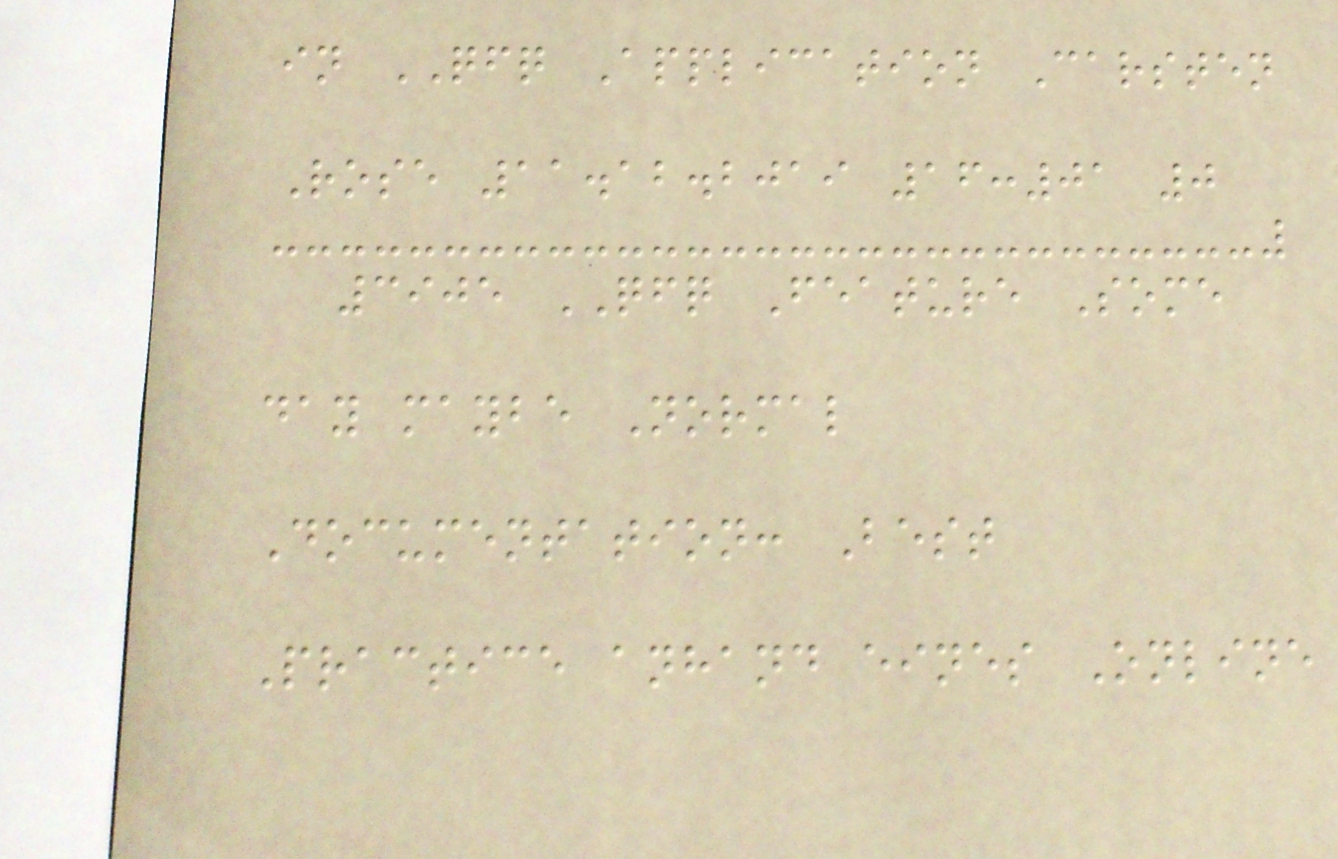in QFQ Application Carsten
Rose 11.12.2019 16:01 0
3905 QFQ Feature Some
day maybe Normal
Documentation: Best
Practice anhand eines Online
